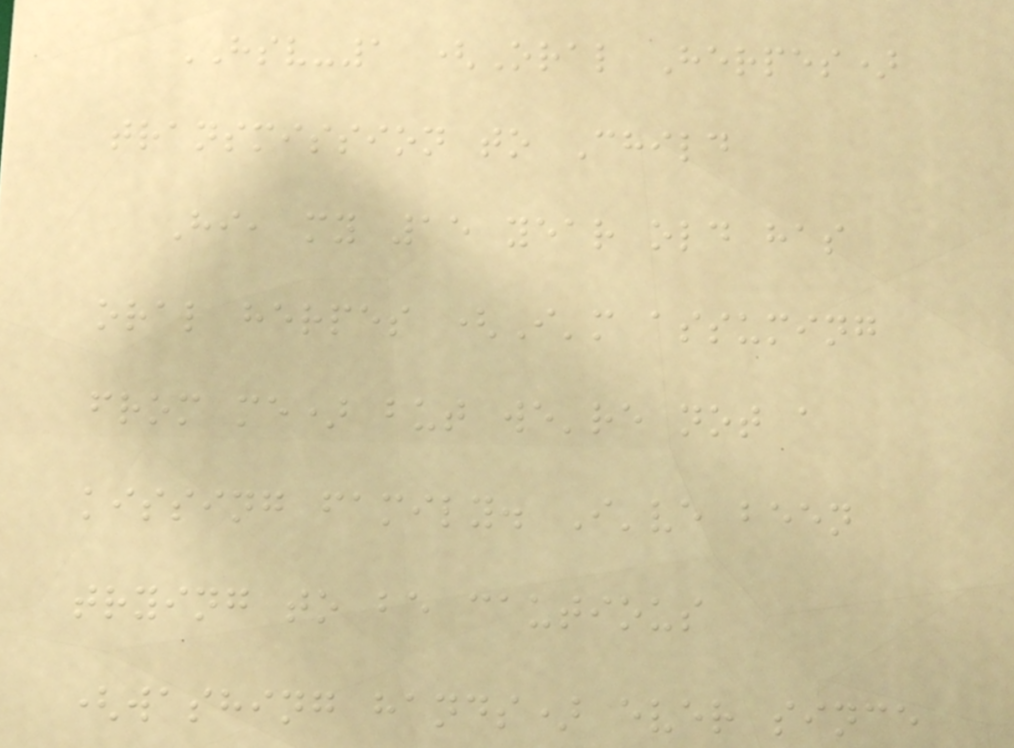HSV-1 (Oral Herpes)
transmission to Child
Hi, my 15 year old has
oral herpes (I'm assuming
from me) but we're not a
kissing family. I've been
trying to be cautious
(washing hands) ever since
